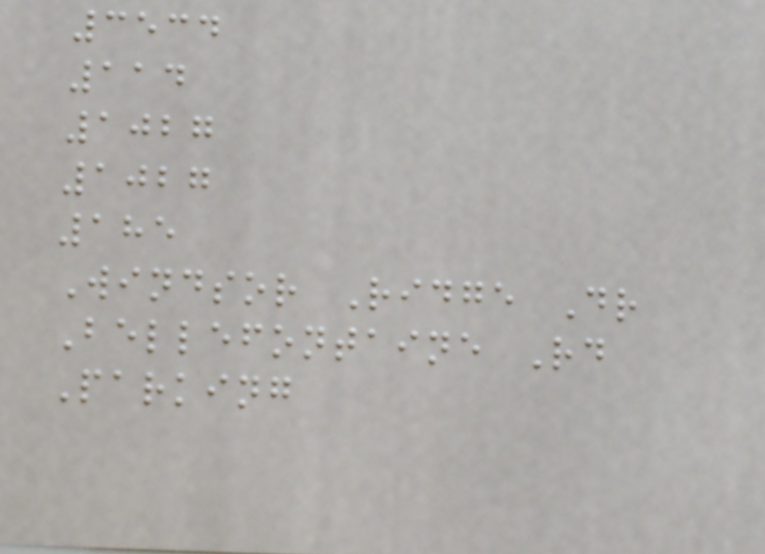3534
114
1027
1027
185
Windsor Ridge Dr
Bellefontaine Rd
Parking
